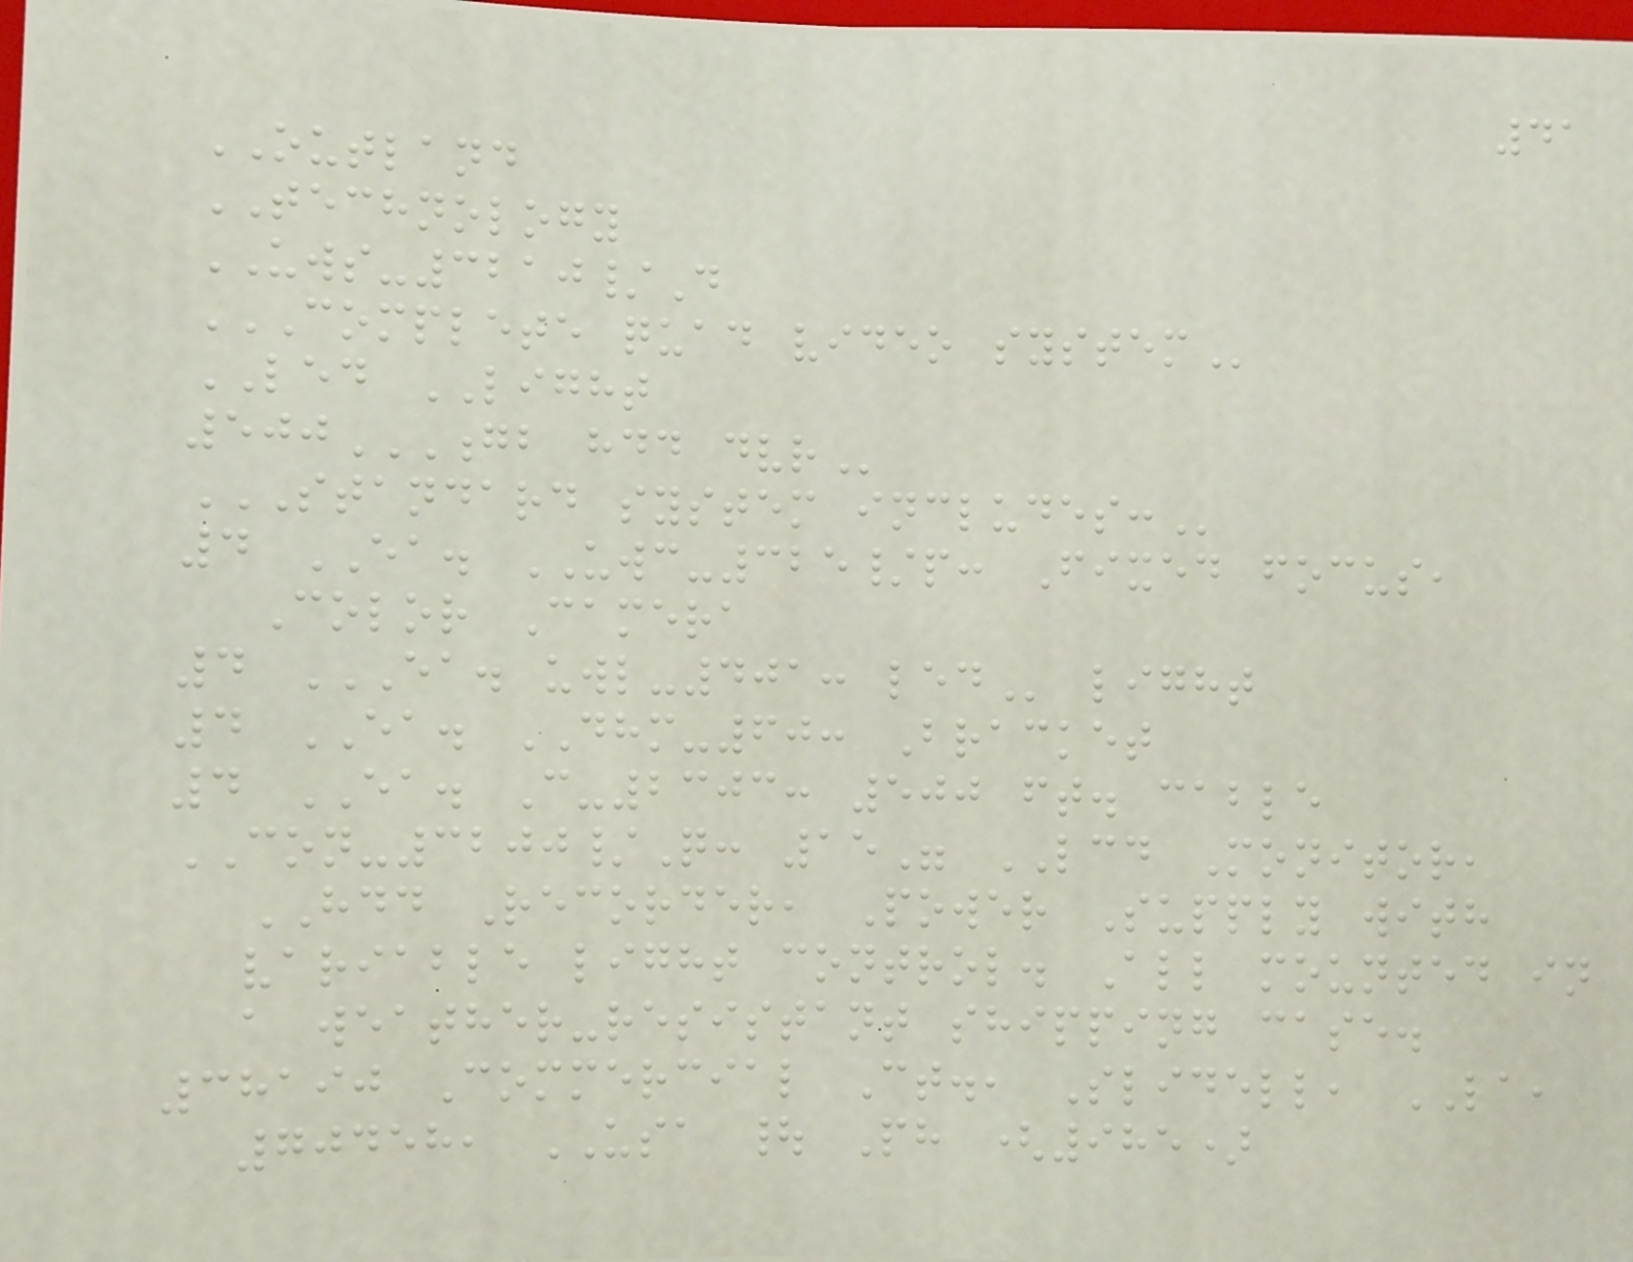41
OUTLAND
TECHNOLOGY
UWS-3210/D
COMPLETE QUAD VIDEO SYSTEM
LED LIGHT
500GB HDD DVR
STANDARD SYSTEM INCLUDES:
4 EA. UWC-325/p: Fixed focus,
Color Camera
4 EA. UWL-401: LED light
4 EA. DHM-60: Bracket
4 EA. C-2303: 500 ft. cable
CON-3200/Q: 15" LCD Monitor,
HDD Recorder, Power Supply with
variable light control. All mounted in
a weather-resistant shipping case.
38190 Commercial Ct., Slidell, LA,
70458, USA | Ph (985)
